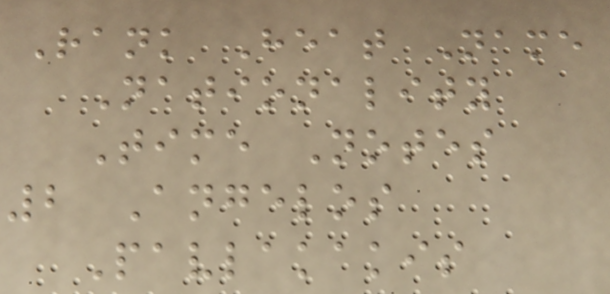Rank Heat Name
Nationality
Time Notes
2 Angelos
Pavlakakis
